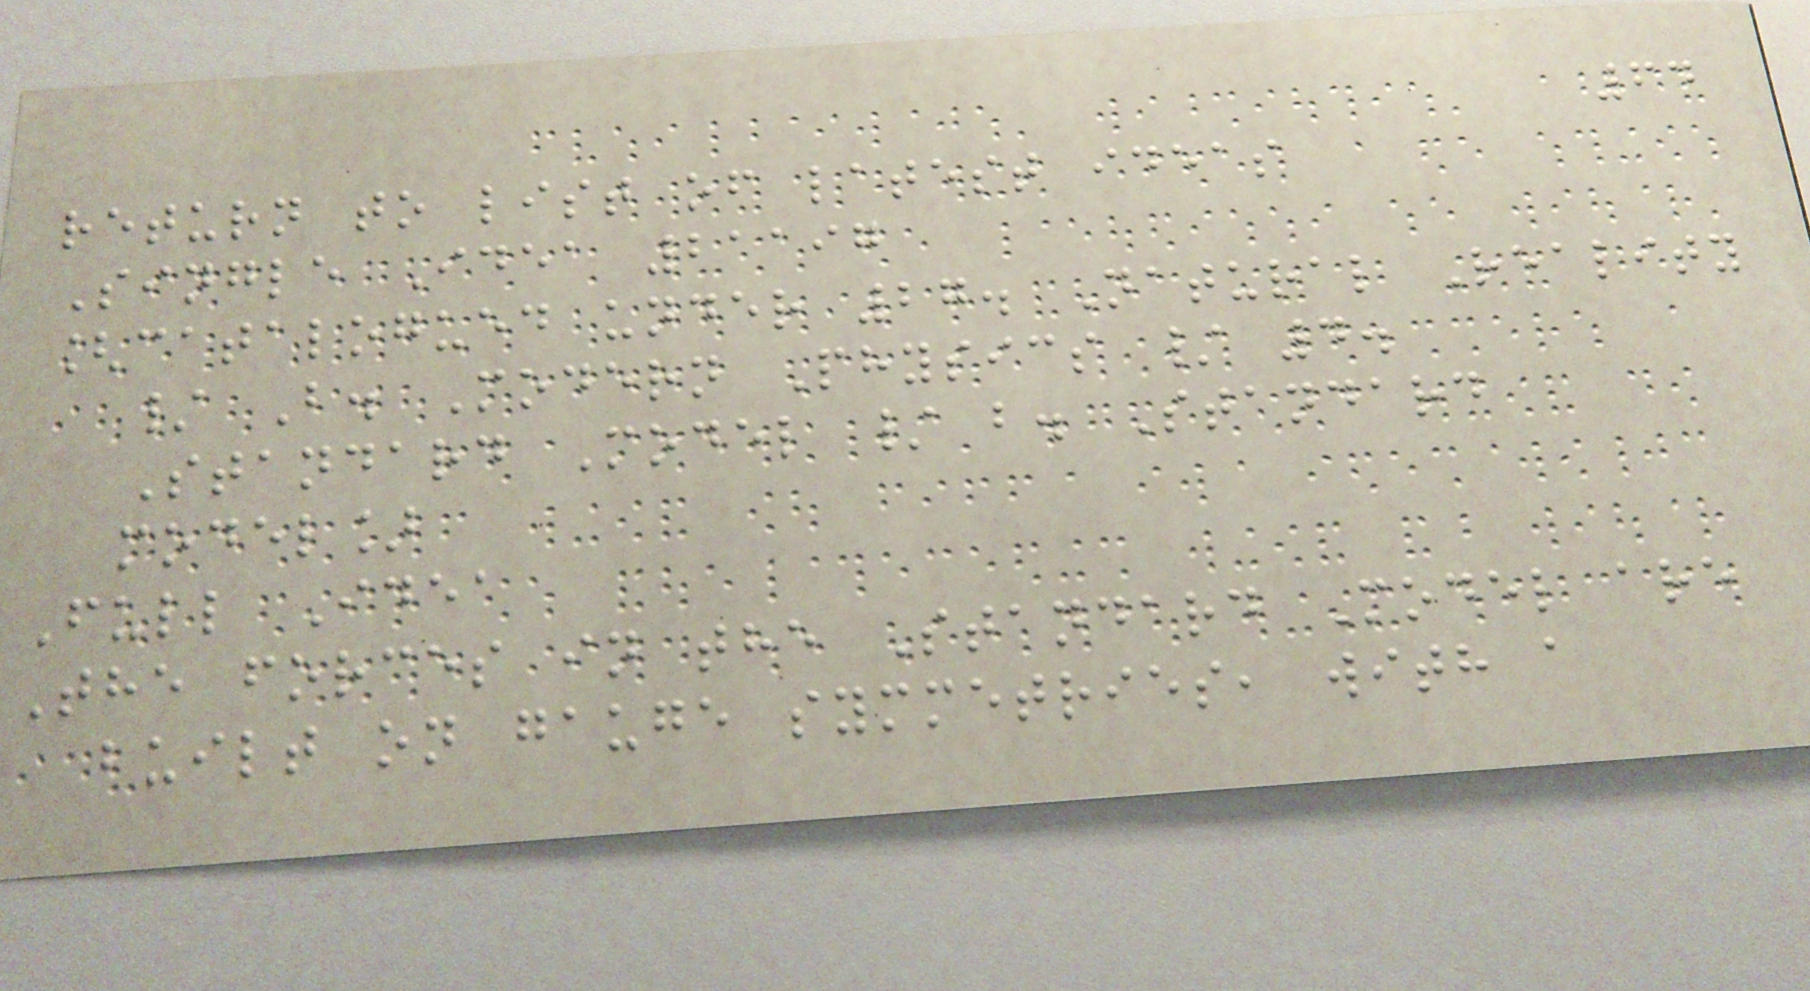64
return to list of latest ideas
Single Idea 21197
[catalogued under 27. Natural Reality
/ B. Modern Physics / 4.
Standard Model / b. Standard
model]
Full Idea
The forces in the Standard Model are
built on gauge symmetries, with a
